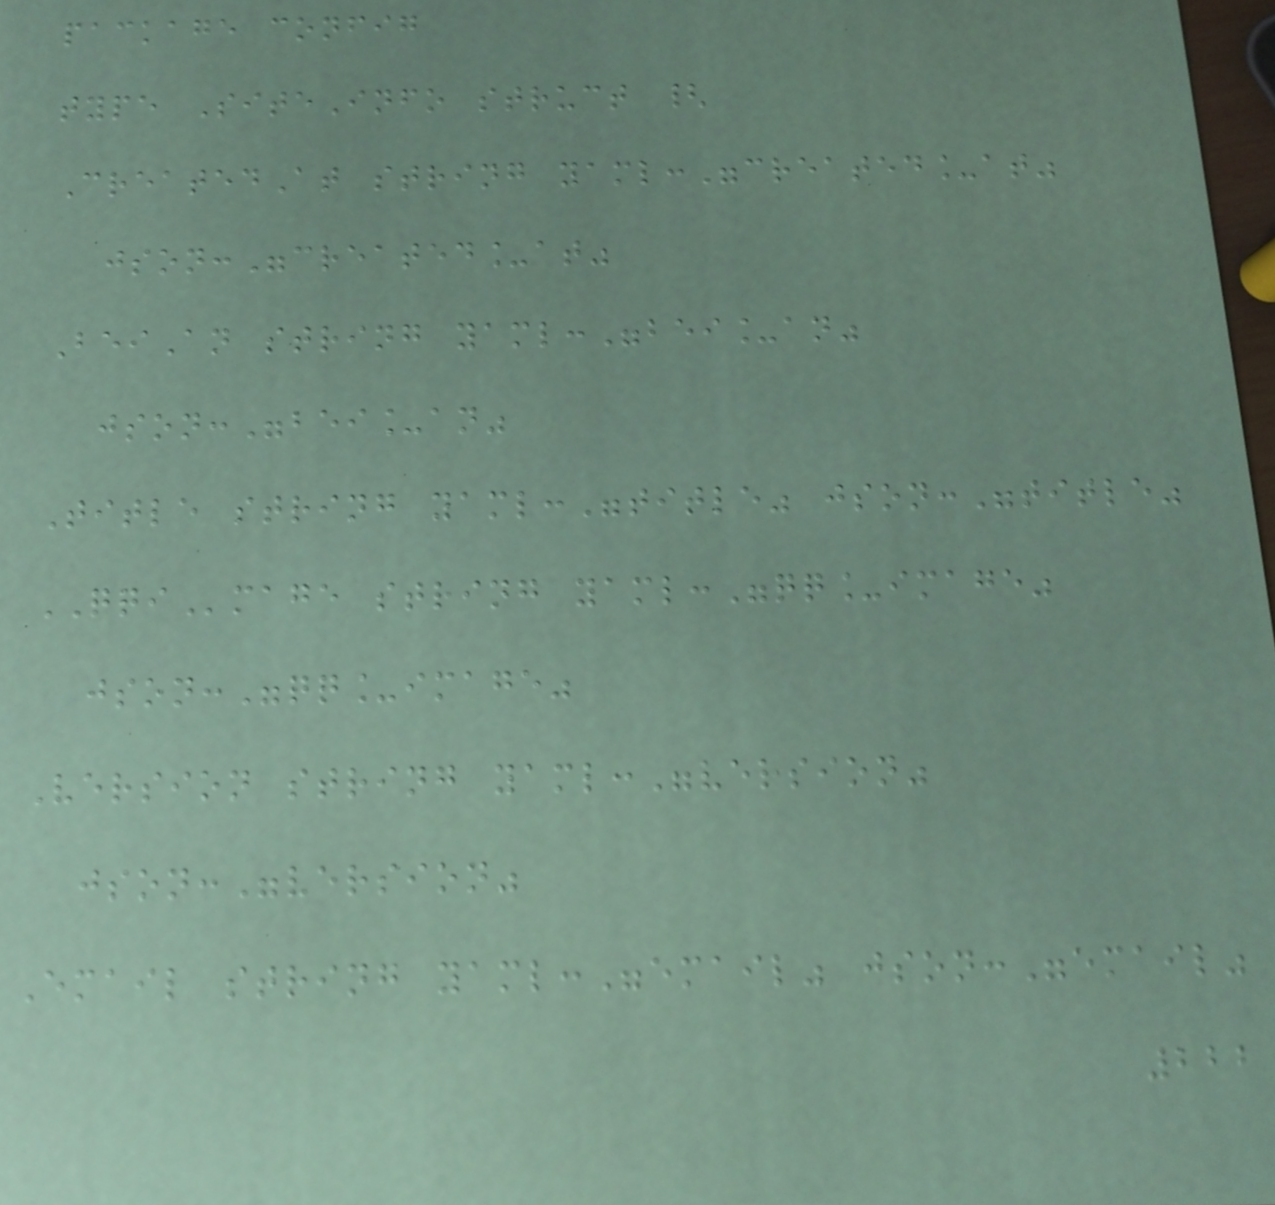package config
type SiteInfo struct {
CreatedAt string yaml:"created_at"
json:"created_at"
BeiAn string yaml:"bei_an"
json:"bei_an"
Title string yaml:"title" json:"title"
QQImage string yaml:"qq_image"
json:"qq_image"
Version string yaml:"version"
json:"version"
Email string yaml:"email" json:"email"
222
